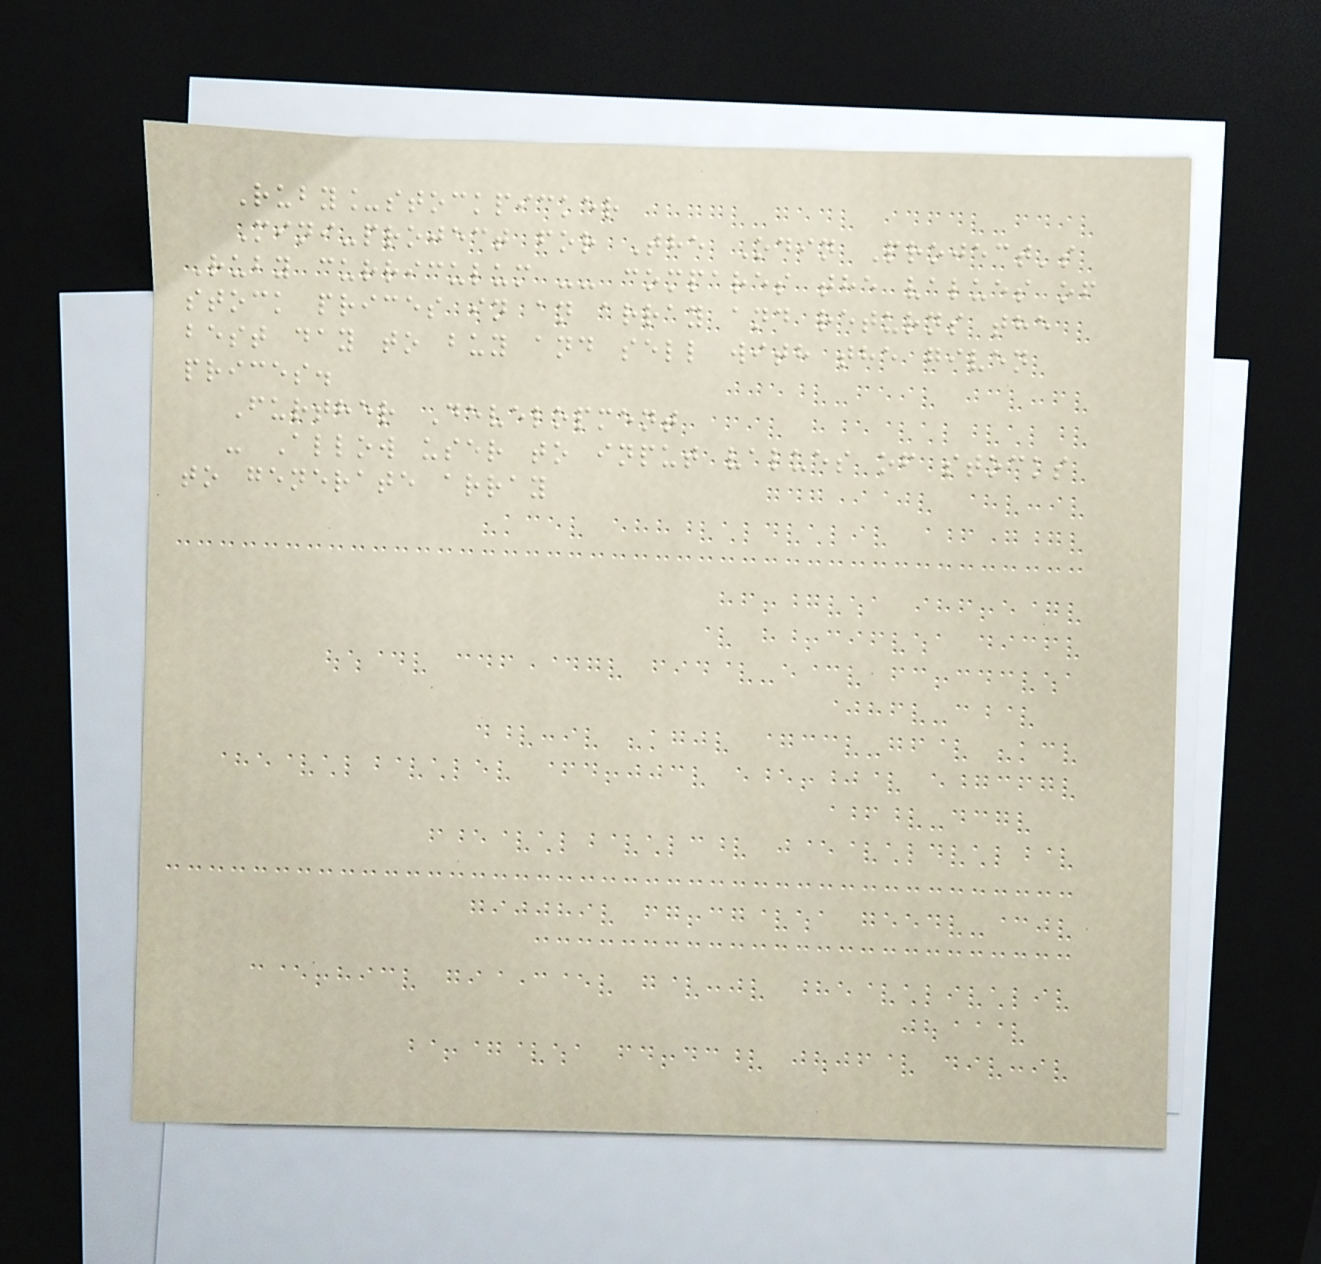Ruby_stockpicker
Mini-project for The Odin Project's
Ruby curriculum -- compares the values of
stock prices in an array and returns the
best day to buy and sell with the given
prices.
Further Development
- Allow user to input values of stocks
to generate array
